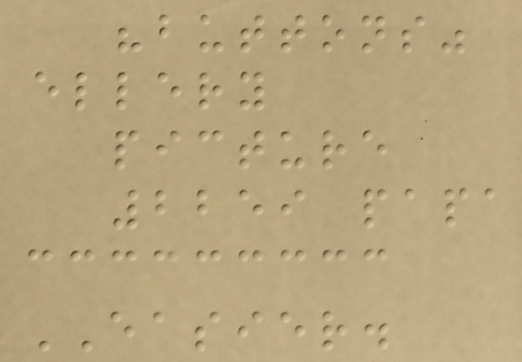"buttons"
ellery
picture
2259 papa
EASIER.
